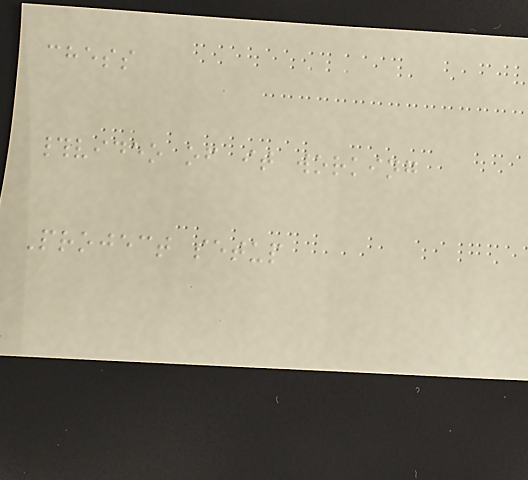chess
#video of it working
Project setup
